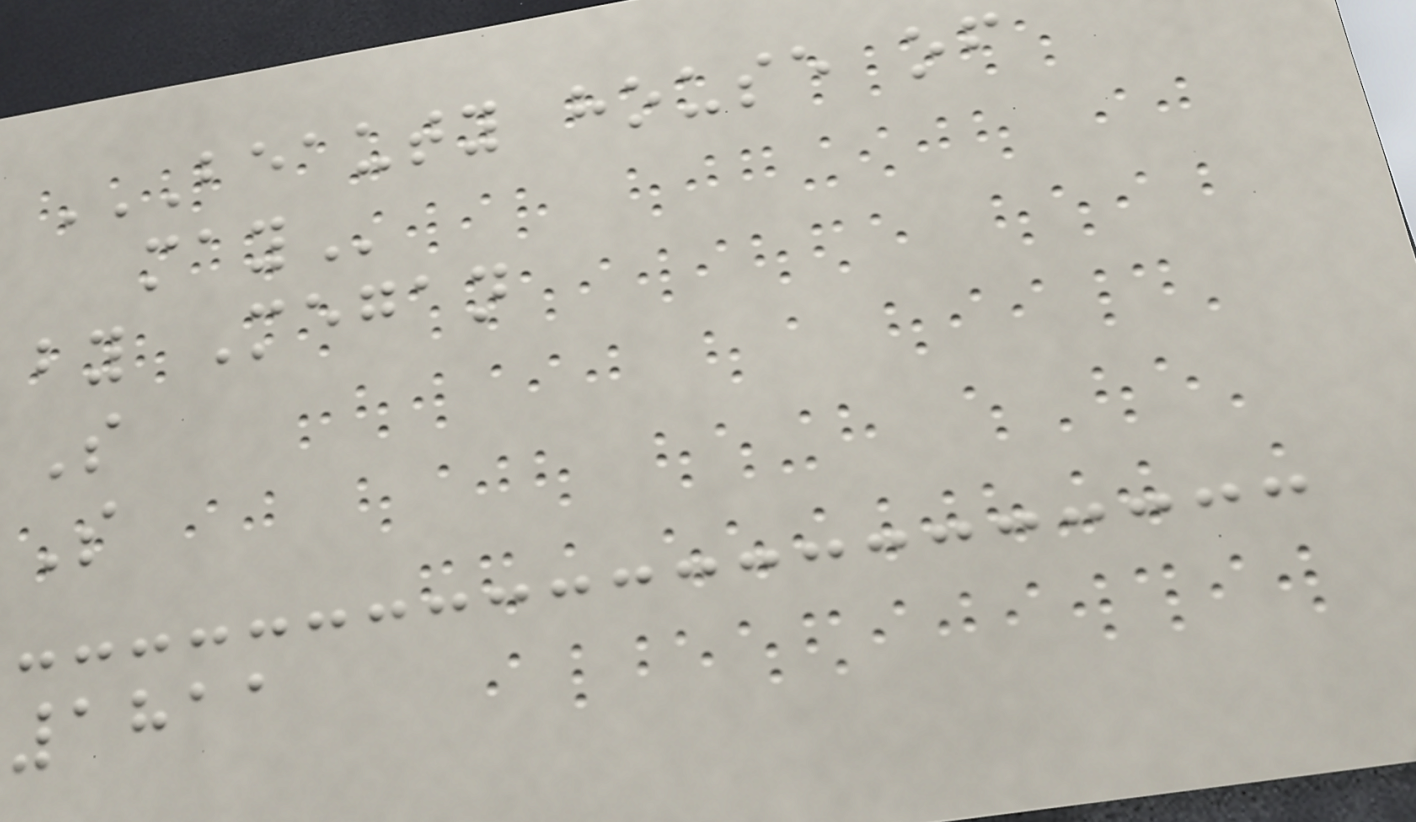BEAUTY HOUSE OF
MAY
by Megan
S
S
1811
